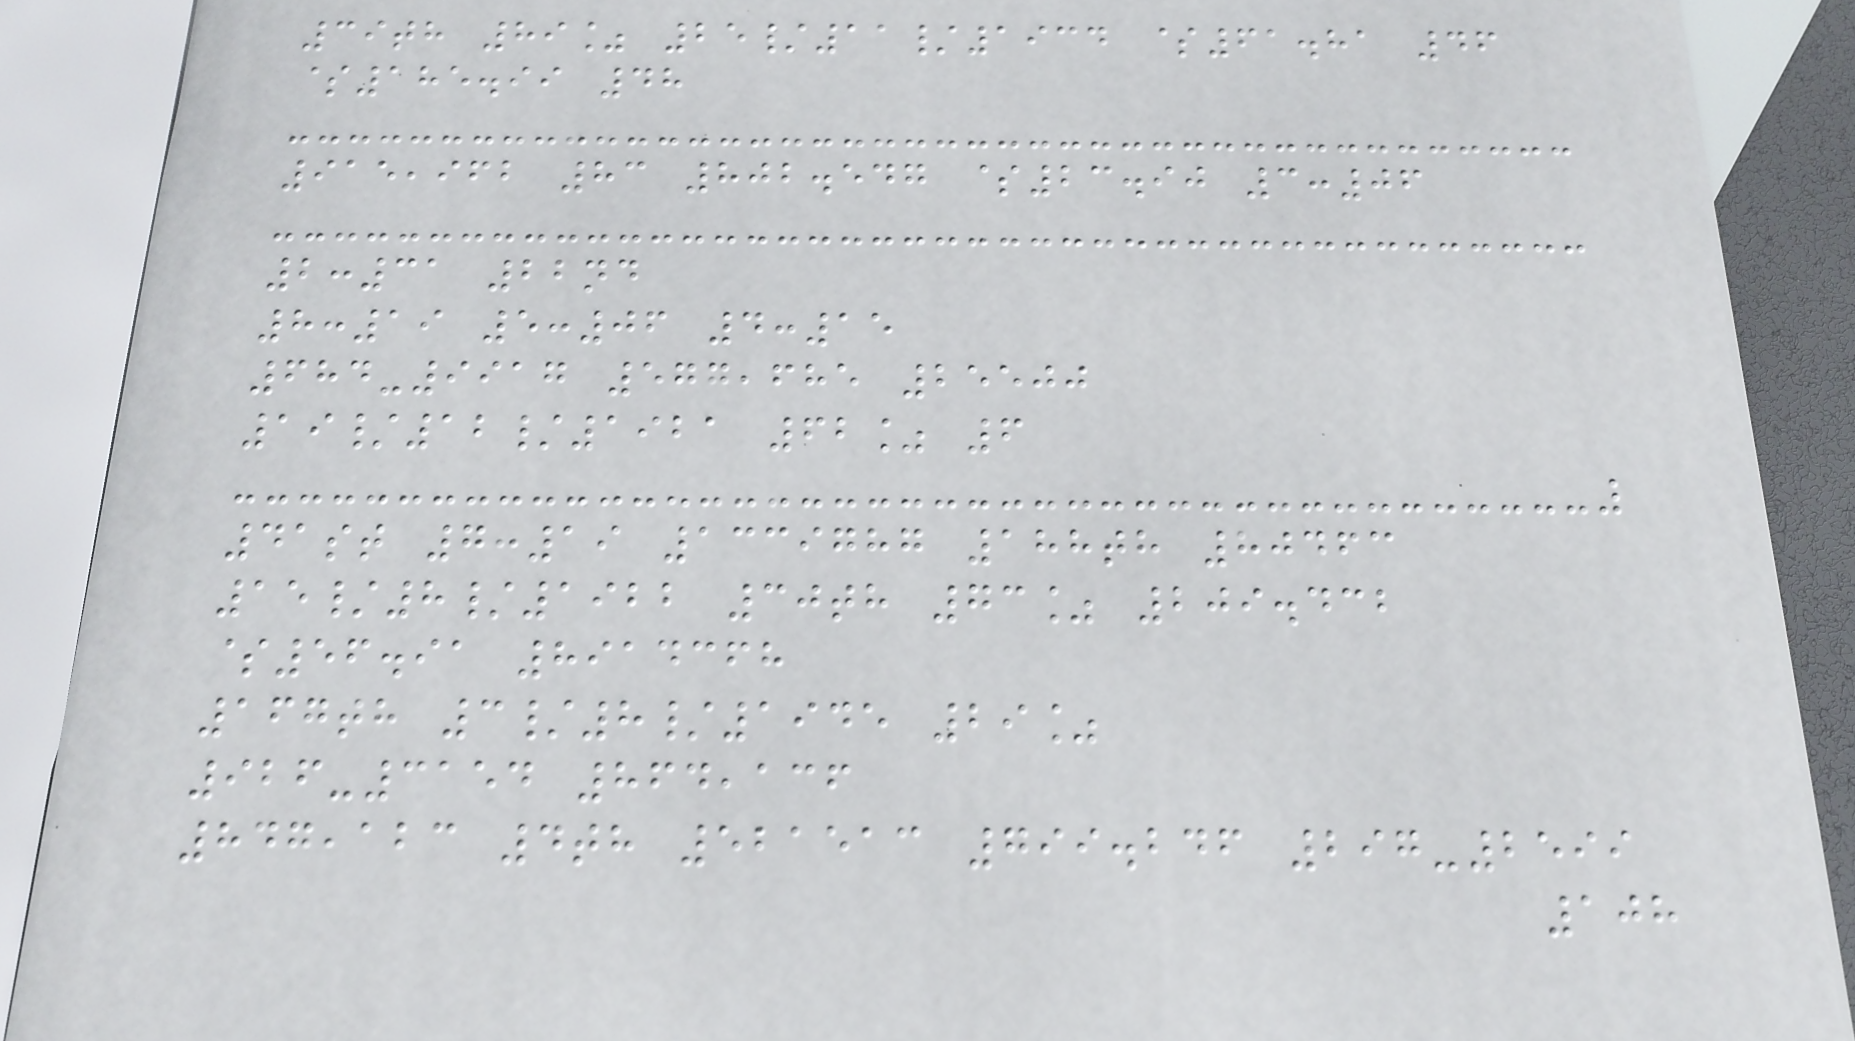39th 89% 25/11/1934 $61.81 46
$185.99 48
915,962 83 802.547 $23.90 3:06
2:31 22nd
8:19 5:06 4:15
684-9917 577,685 25500
19/12/1921 62% 6
41st 7:19 1339787 188th 80463
15/8/1922 30th 73% 209.432
$56.91 8914368
167th 3/8/1945 29%
926-3154 864,136
847,123 4th 521513 799.246 297-2599
108
